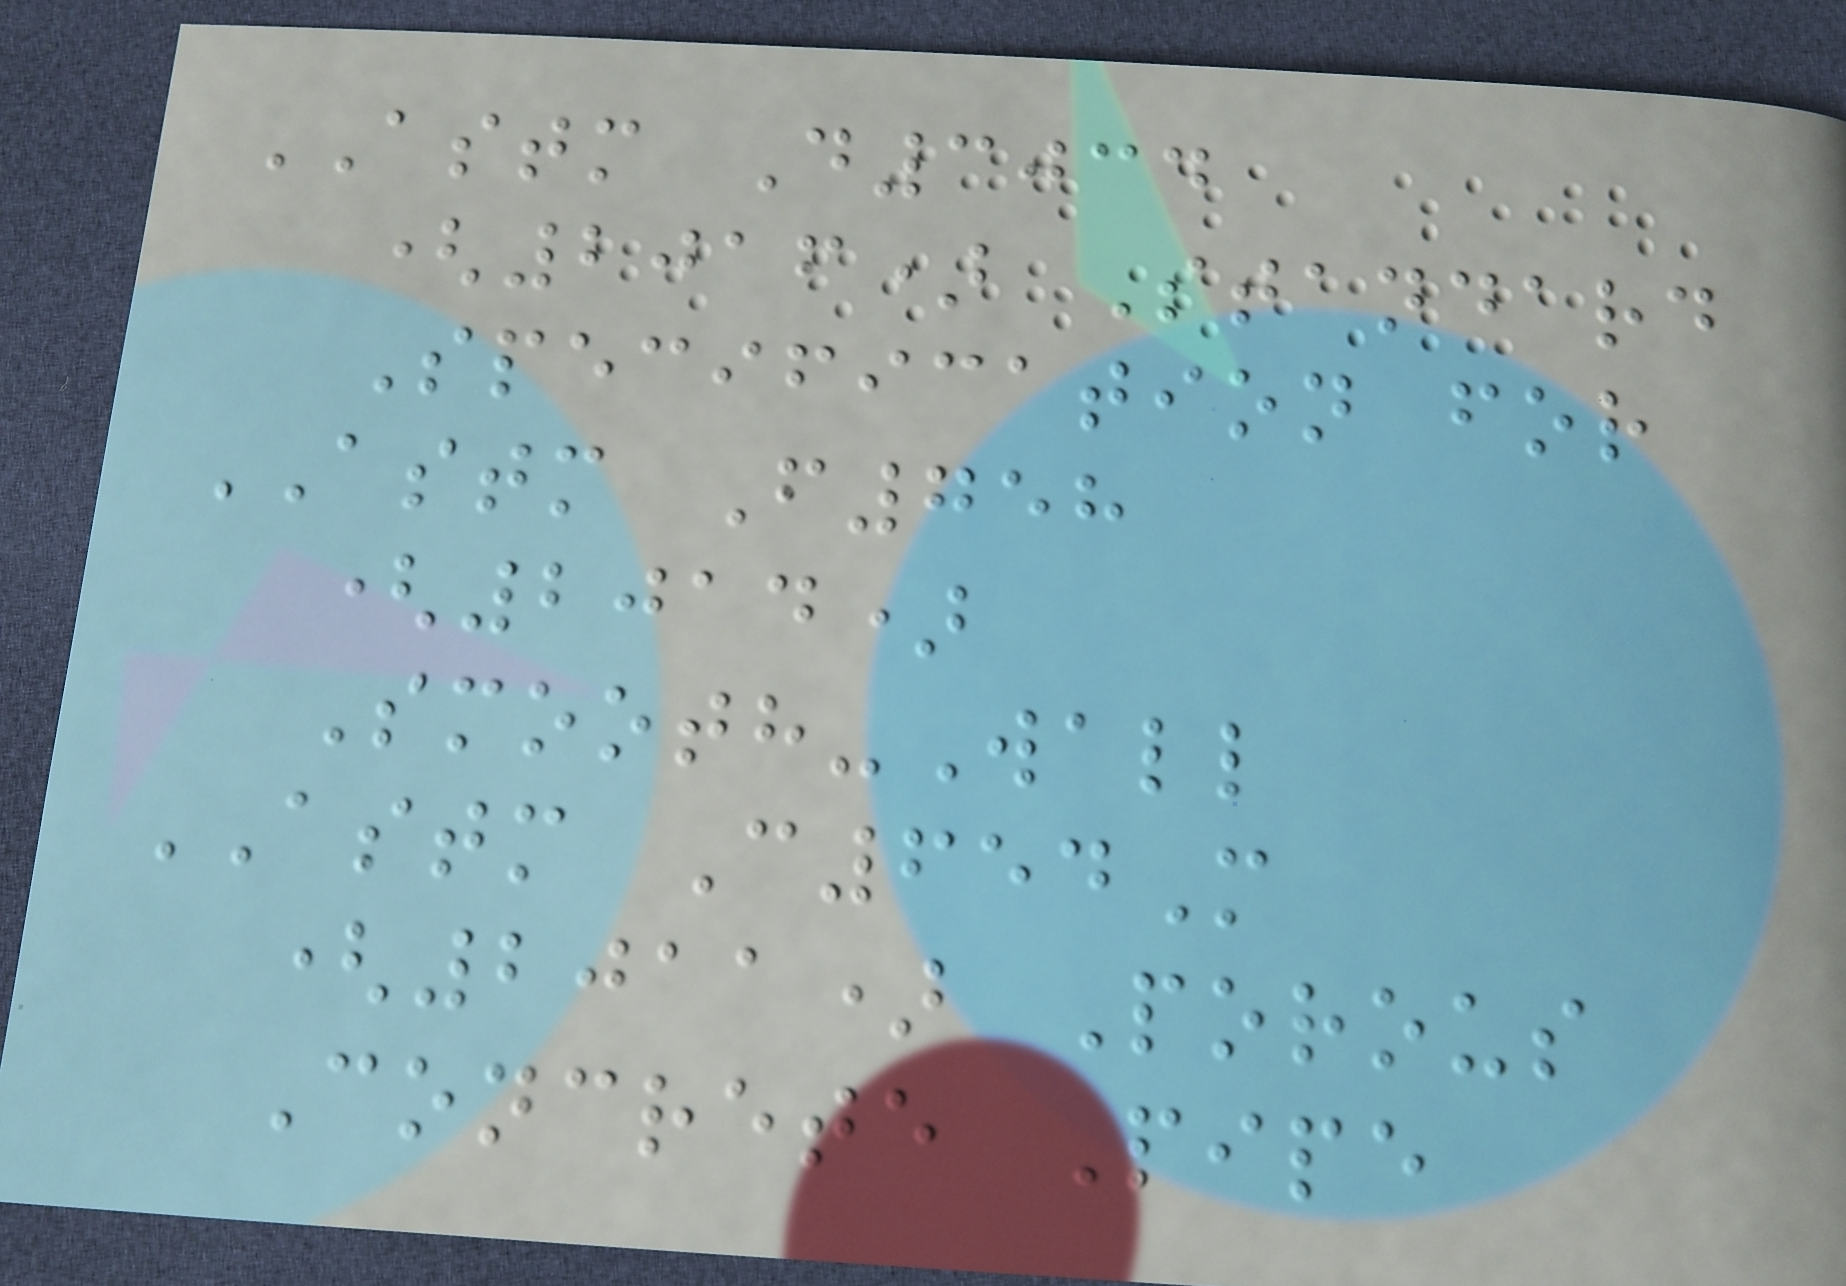ASTM D3034
(2016) Standard
Specification for
ASTM F758
(2014)
Smooth-Wall
ASTM C654M
(2011) Porous
Concrete Pipe
